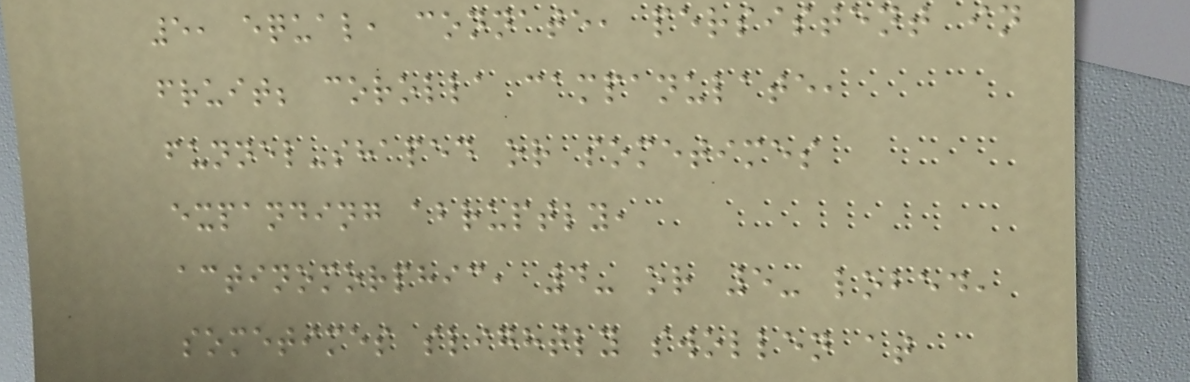5, equal, connate, persistent in
fruit; corolla campanulate,
funnel-shaped or sometimes
expanding abruptly,
actinomorphic, 4- or 5- lobed,
sometimes slightly swollen at
